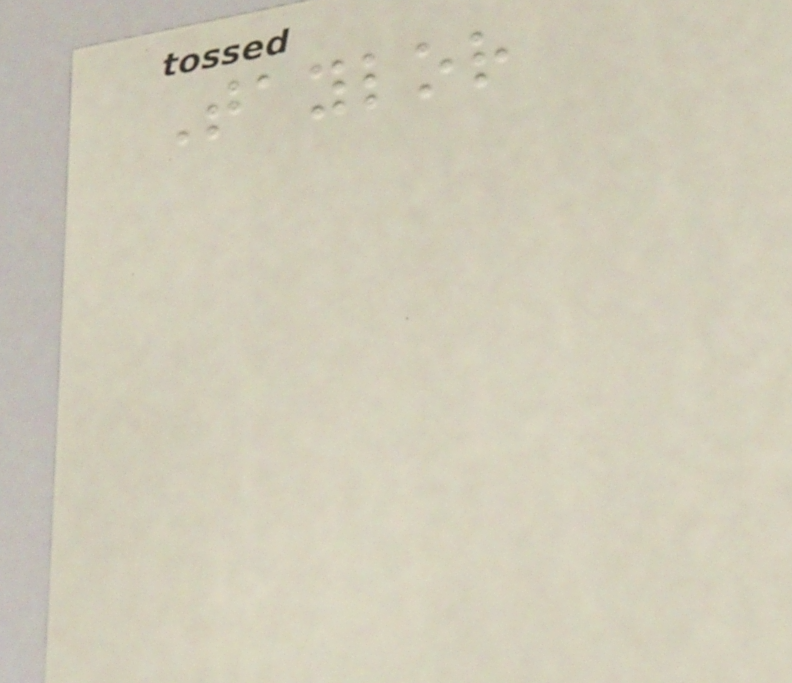Taylor
